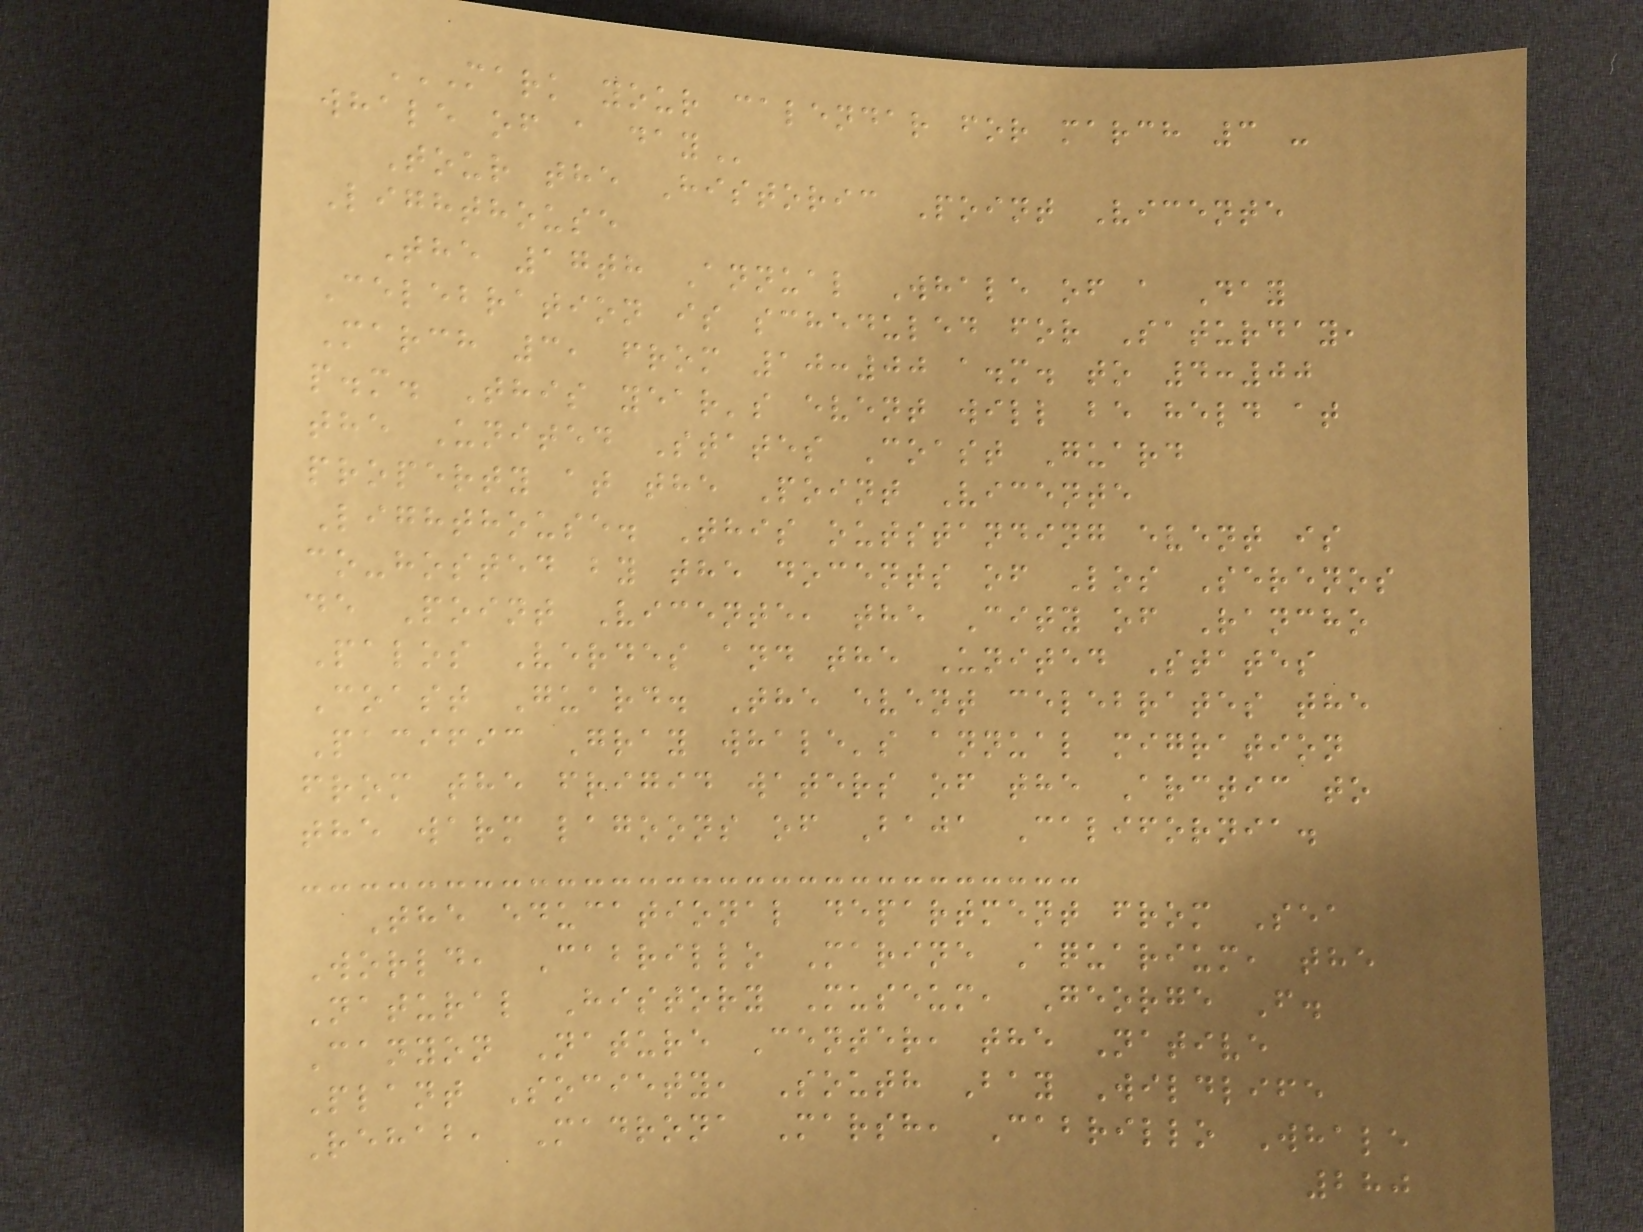MARK YOUR CALENDAR FOR MARCH 3 -
WHALE OF A DAY
Tour the Historic Point Vicente
Lighthouse
The 17th Annual Whale of a Day
Celebration is scheduled for Saturday,
March 3, from 10:00 a.m. to 4:00
p.m. This year's event will be held at
the United States Coast Guard
property at the Point Vicente
Lighthouse. This outstanding event is
co-hosted by the docents of Los Serenos
de Point Vicente, the City of Rancho
Palos Verdes and the United States
Coast Guard. The event celebrates the
Pacific Gray whale's annual migration
from the frigid waters of the Arctic to
the warm lagoons of Baja California.
The educational department from Sea
World, Cabrillo Marine Aquarium, the
Natural History Museum, George F.
Canyon Nature Center, the Native
Plant Society, South Bay Wildlife
Rehab, Madrona Marsh, Cabrillo Whale
280
